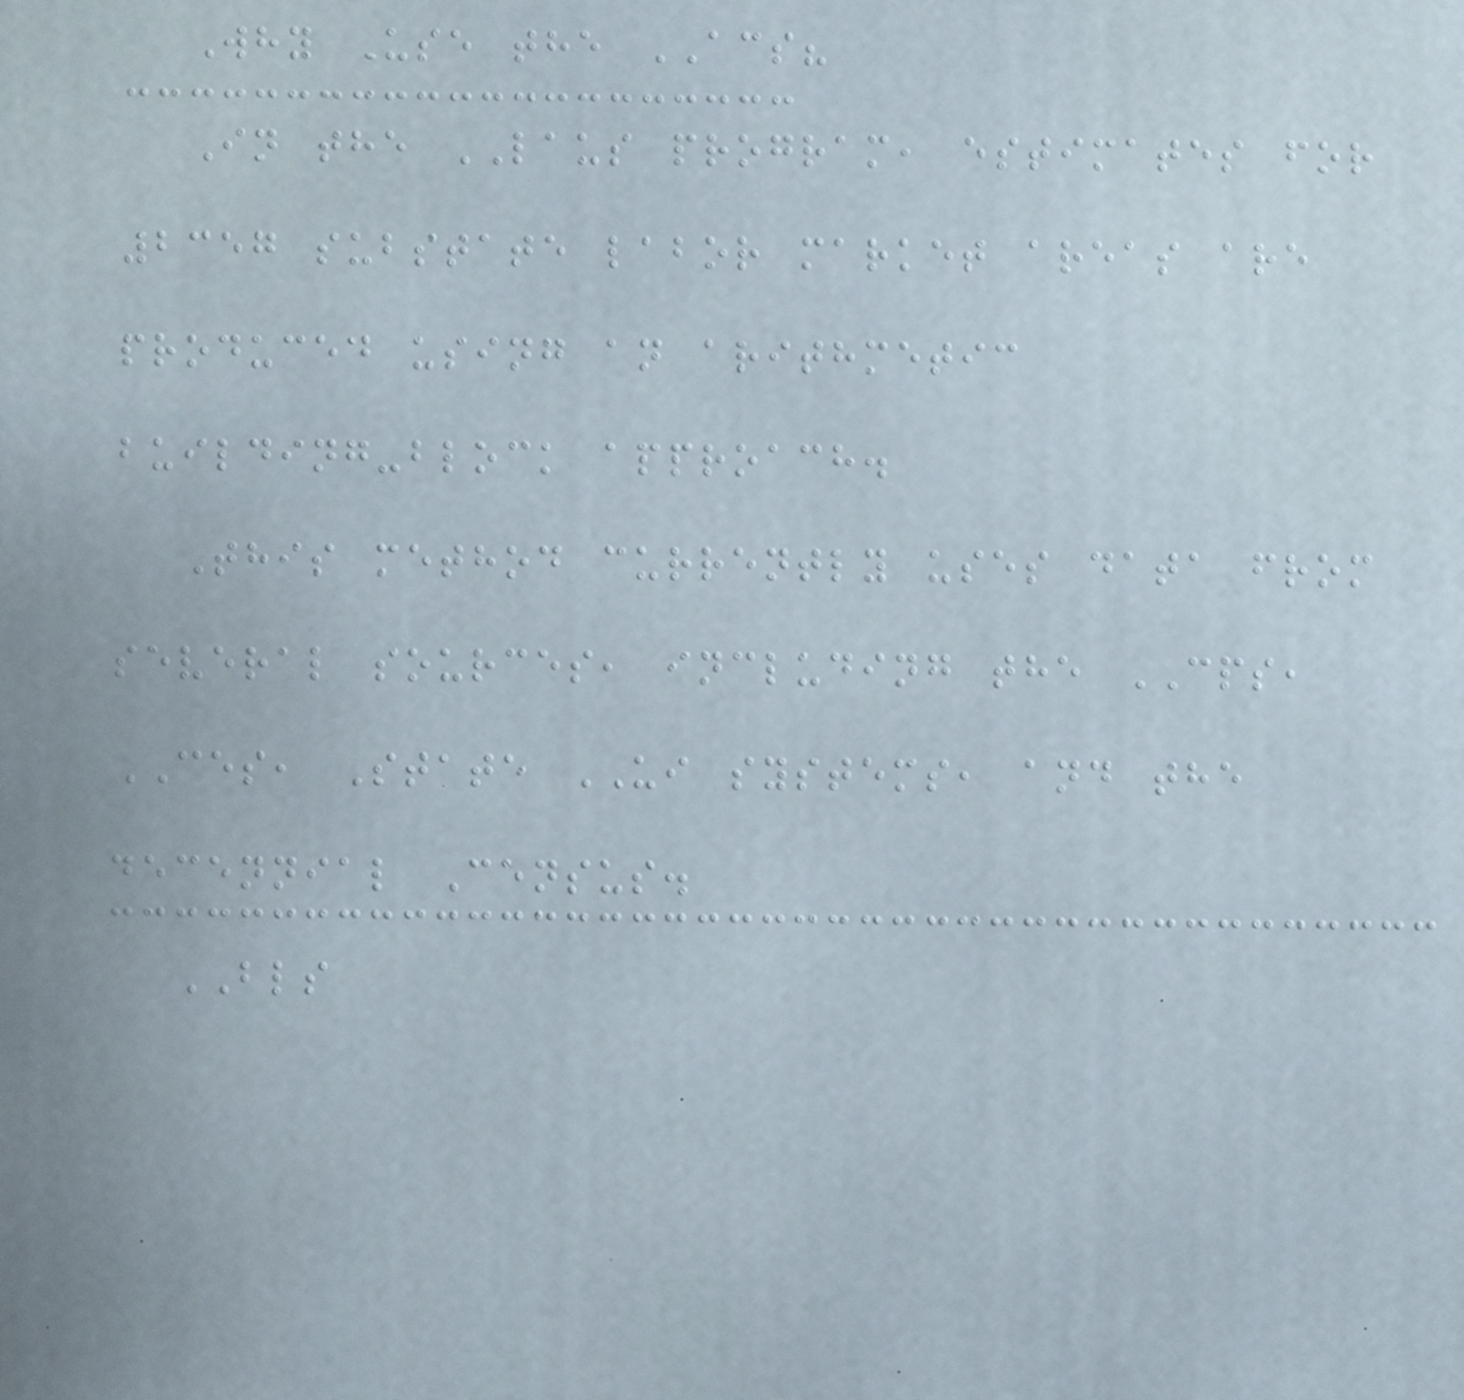Why Use the ACS?
In the LAUS program, estimates for
2357 substate labor market areas are
produced using an arithmetic
building-block approach.
This method currently uses data from
several sources, including the CPS,
CES, State UI systems, and the
decennial Census.
BLS
